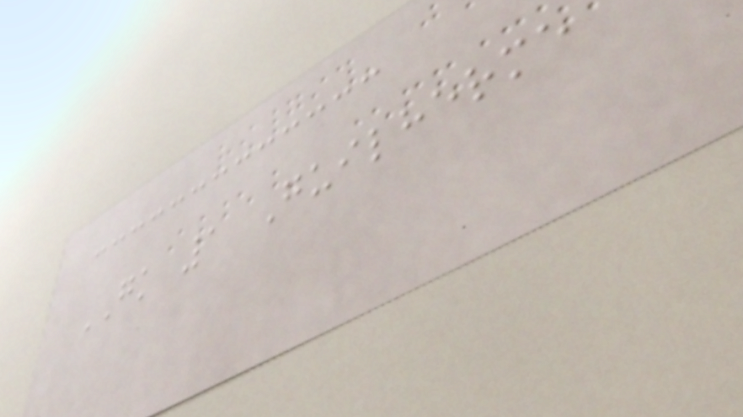GK 1 Guilherme
